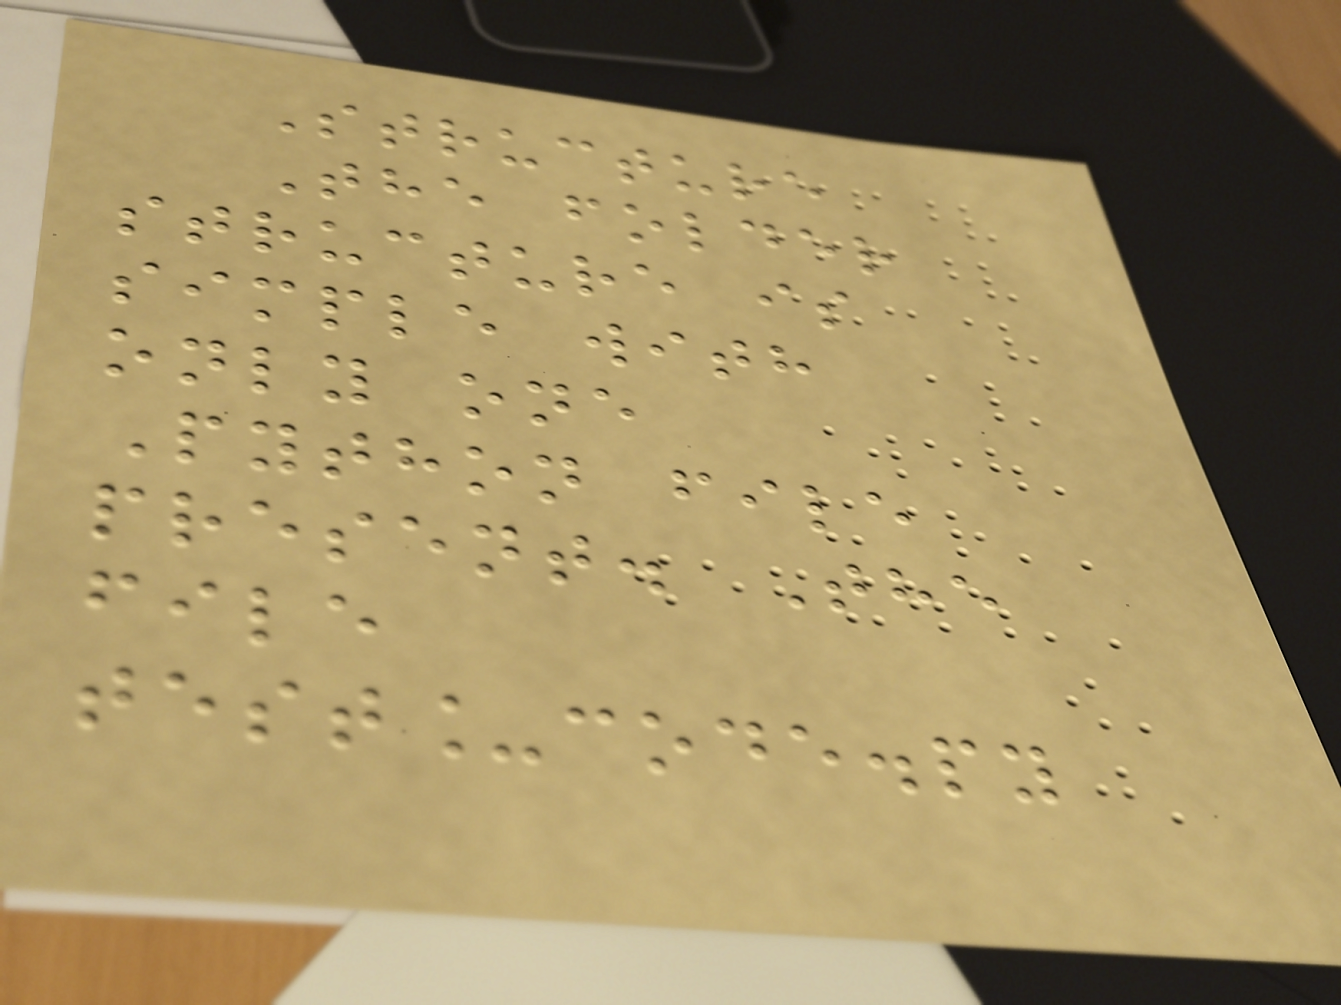Structure
The folder
structure is
simple with
only one
Python file
present. The
file
test_code.py
